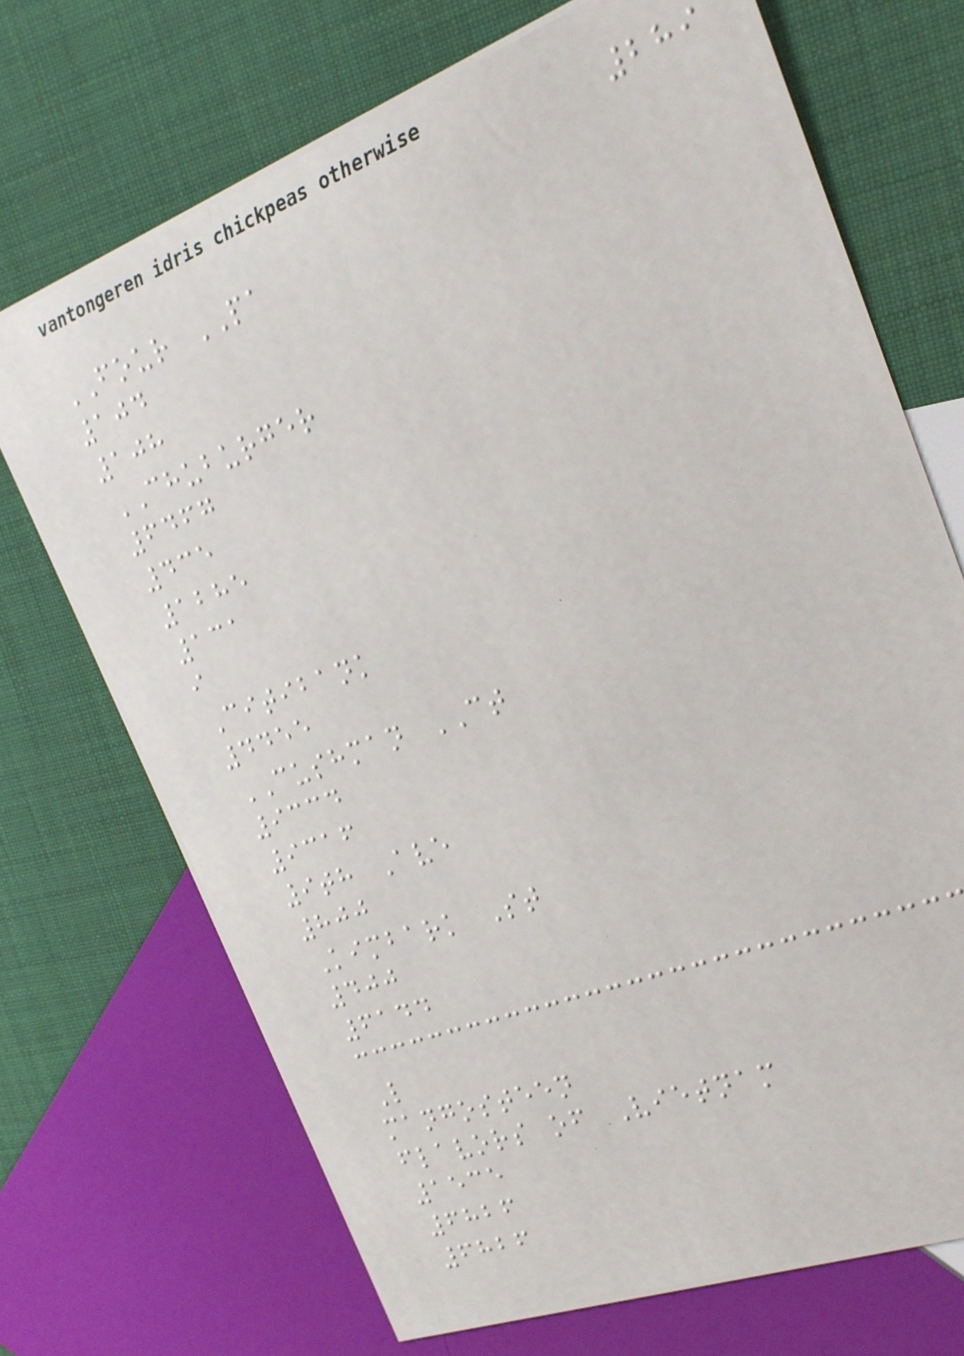289
FOUR PA
104
108
CHUBURGER
6467
435
1285
131
i
Citibank
4455
CUSHMAN CT
9334
9316
9th Ave
800
Kimbark St
400
6144
L
mangosteen
flavors of Vietnam
1535
6826
6826
